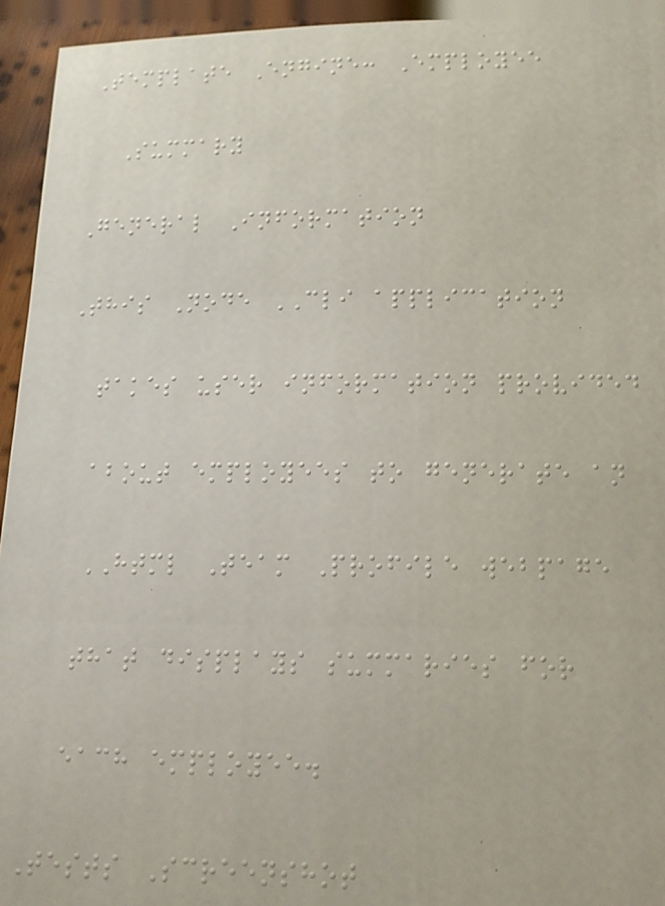Template Engine: Employee
Summary
General Information
This Node CLI application
takes user information provided
about employees to generate an
HTML Team Profile webpage
that displays summaries for
each employee.
Tests Screenshot
